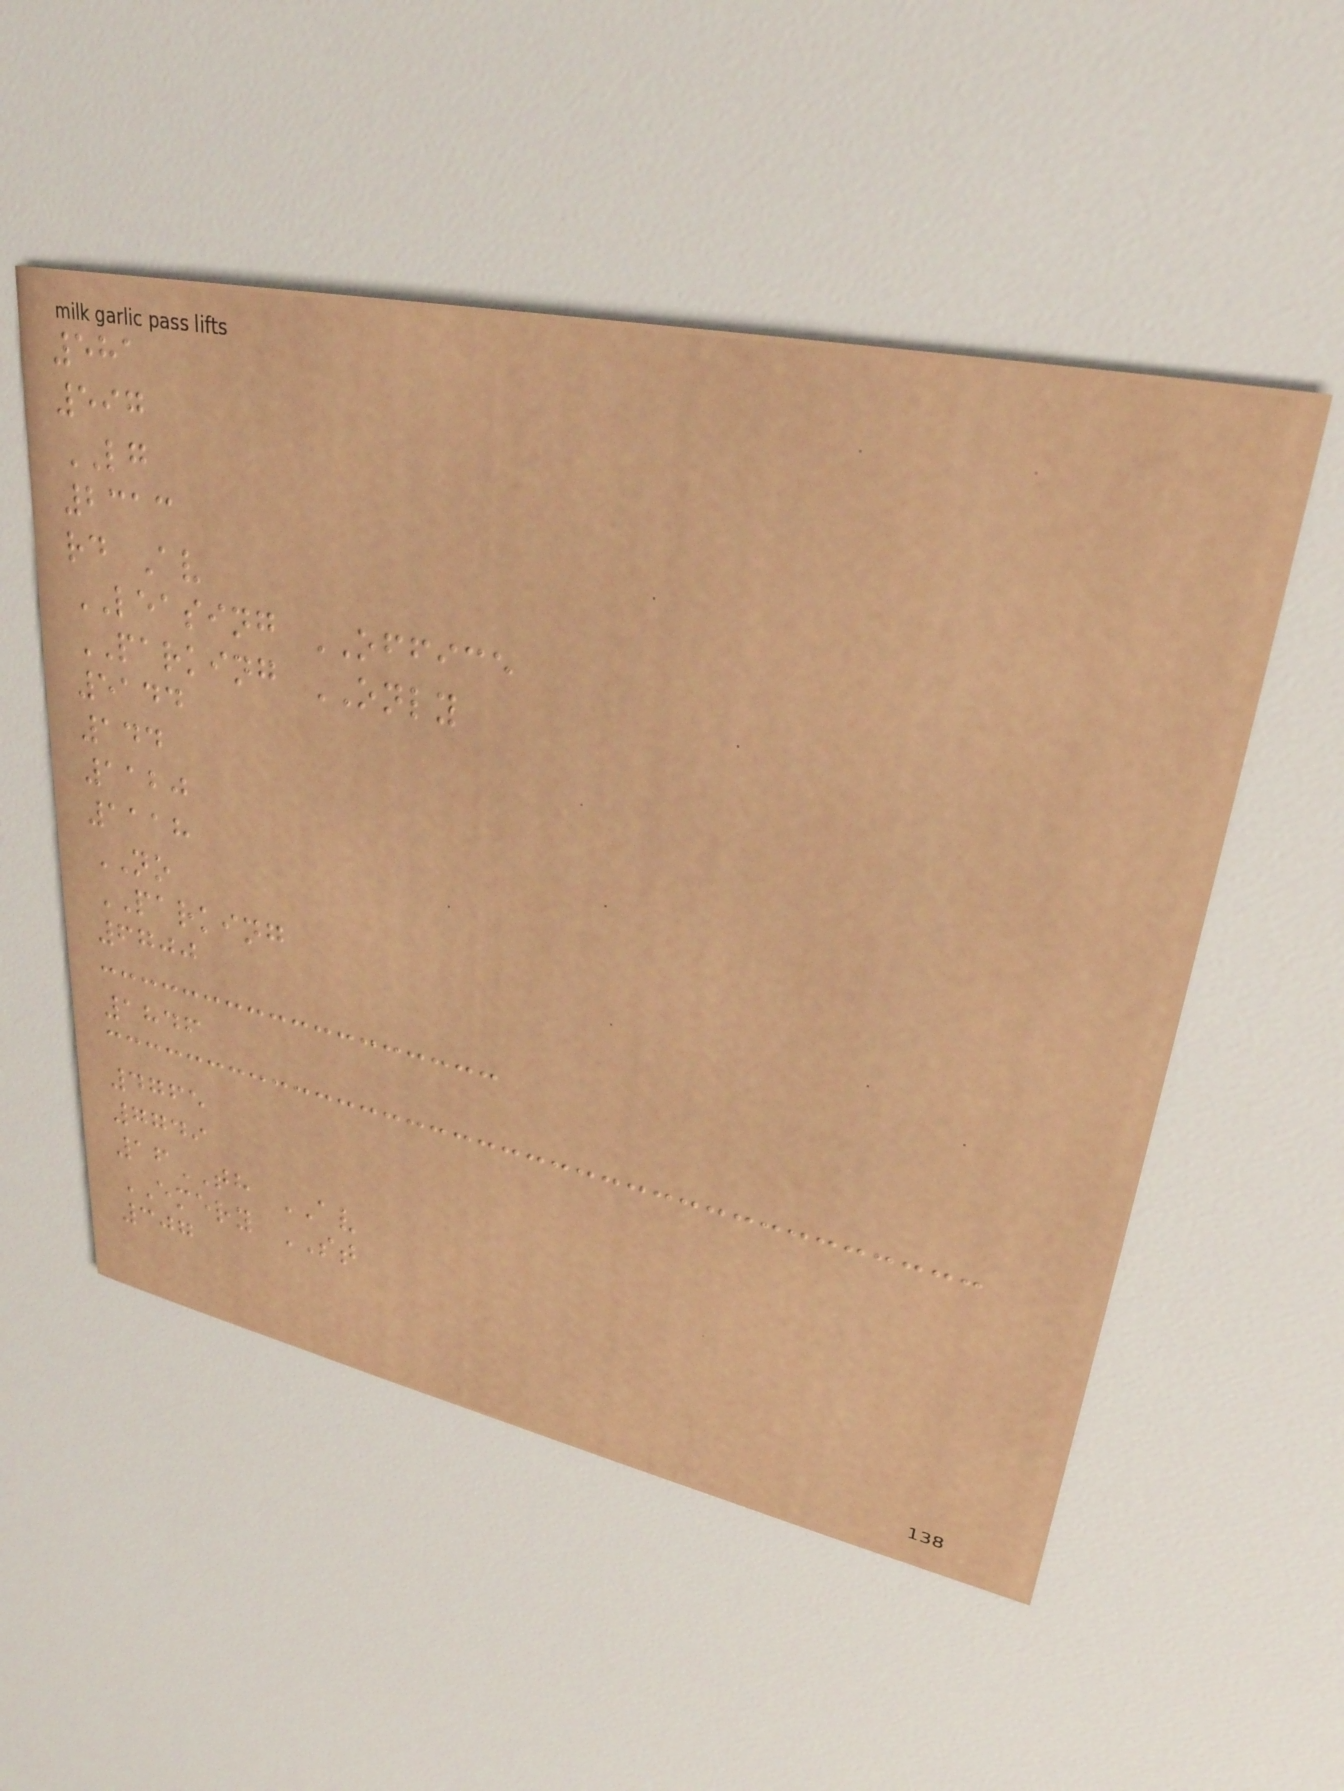581
597
LG
2313
rd Av
LEASING OFFICE
PARKING ONLY
5144
144
1120
1118
NO
PARKING
6700
1846
4765
7749
16TH AV
EMERY ST
307
